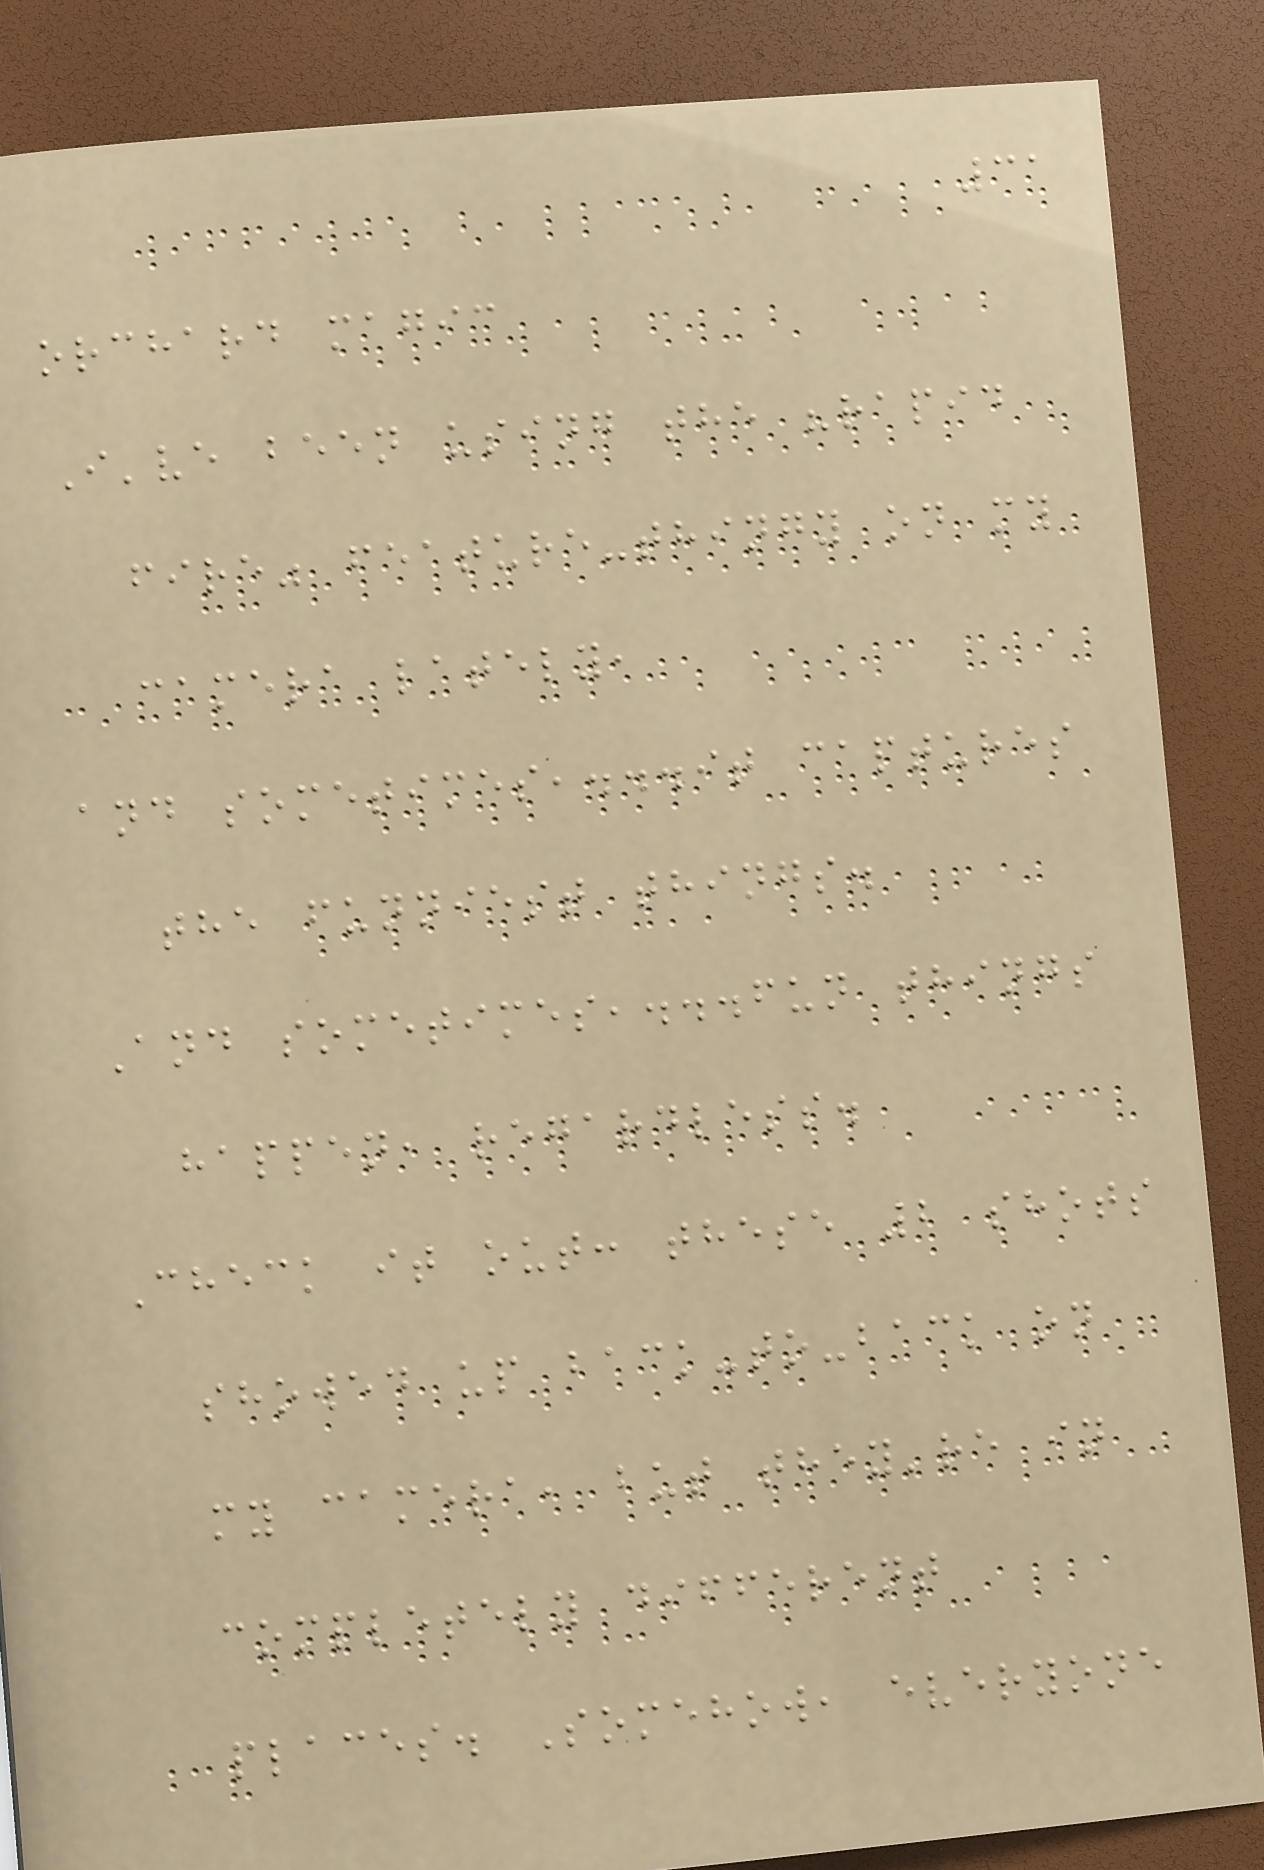31
orchard magic
I've been using the "rapid
fire" feature-thingy on my
camera lately,
and sometimes,...it captures
the funniest things.
And sometimes,...fun things
happen, regardless.
Check it out: these 2 shots
showed up back-to-back on
my camera, but they're in
completely different
places. Somehow, everyone
